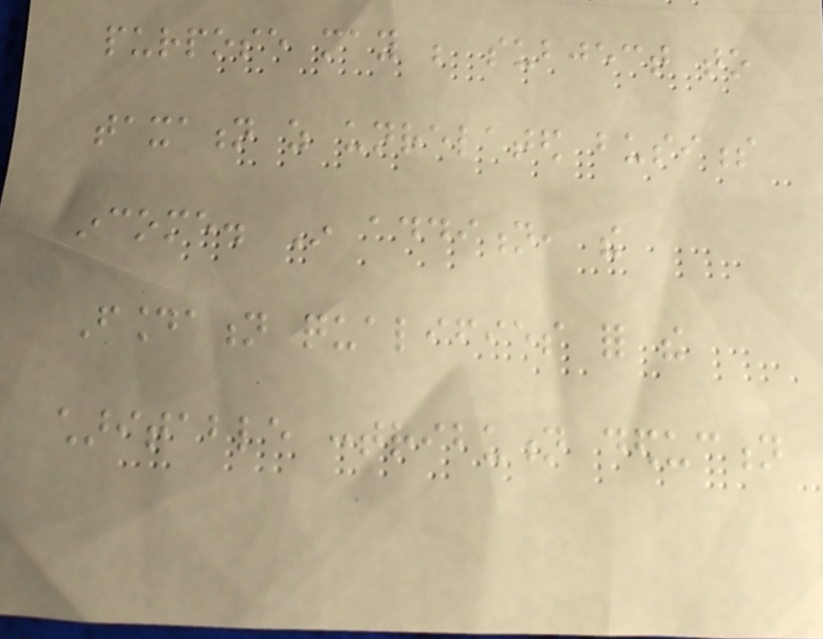purpose may be subject to
taxation as unrelated business
income. In addition, the
Foundation qualifies for the
charitable contribution deduction
